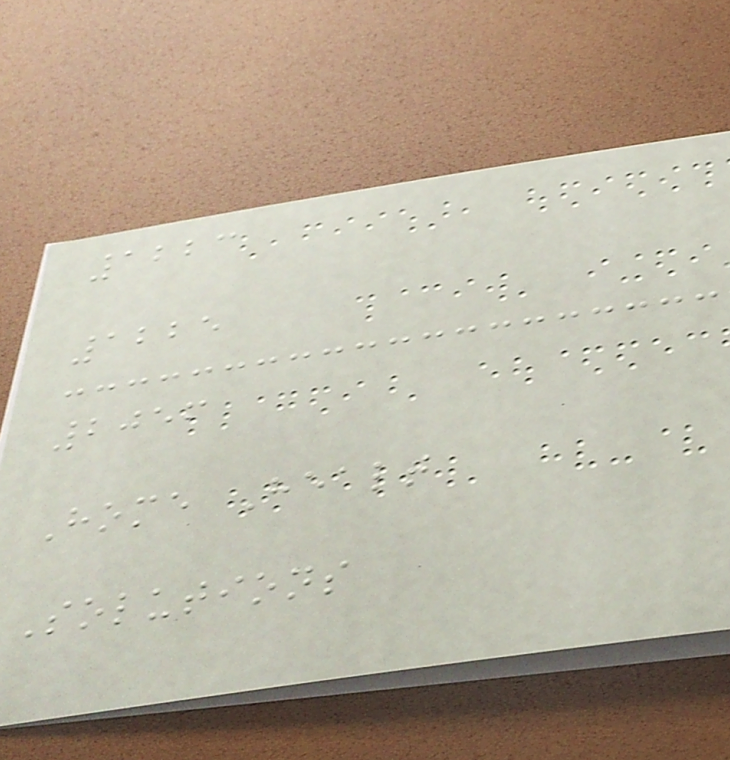1223
1225
2056
Home Healt
Solutions
